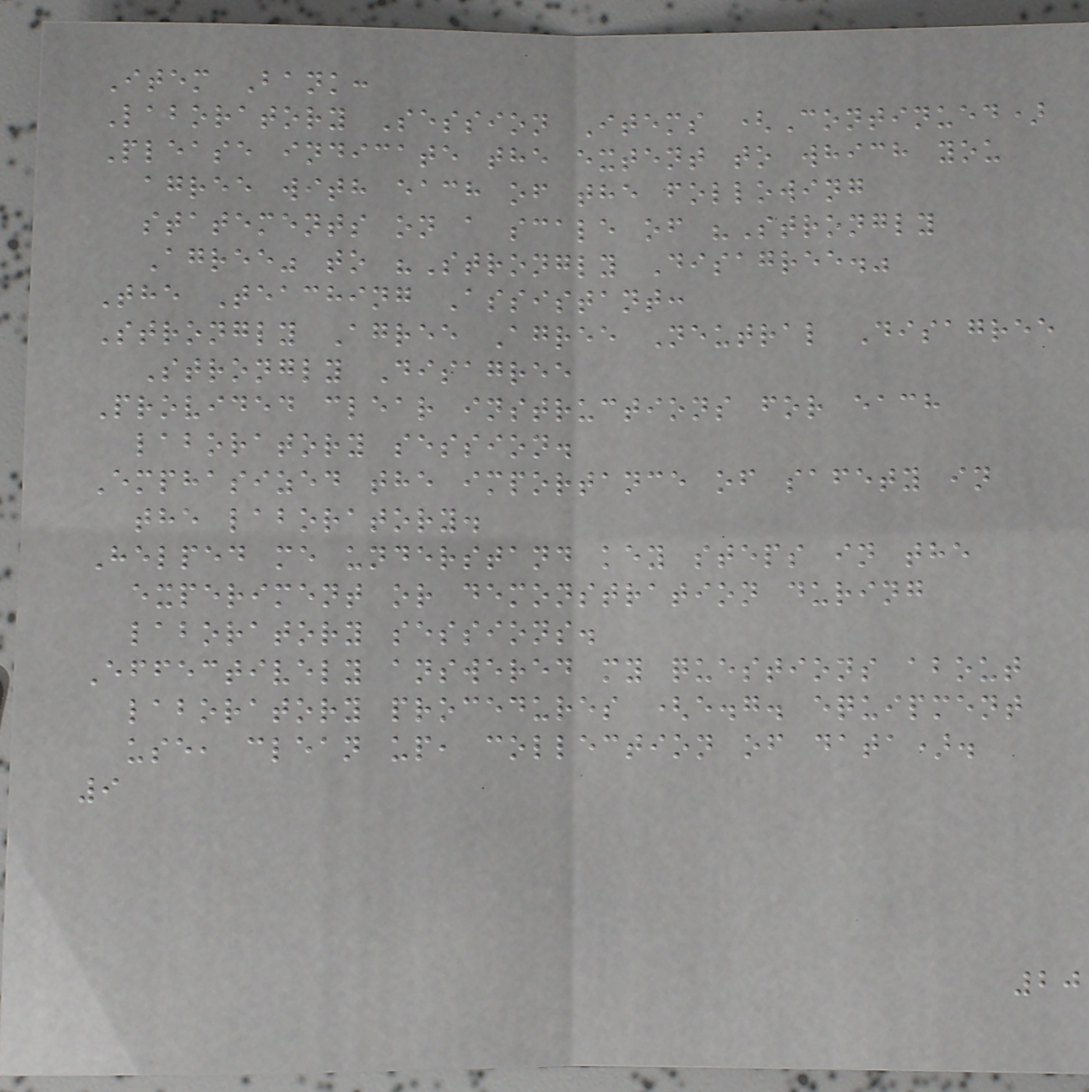Item Bank:
Laboratory Session Items (Continued)
Please indicate the extent to which you
agree with each of the following
statements on a scale of "Strongly
Agree" to "Strongly Disagree."
The Teaching Assistant:
Strongly Agree Agree Neutral Disagree
Strongly Disagree
Provided clear instructions for each
laboratory session.
Emphasized the importance of safety in
the laboratory.
Helped me understand key steps in the
experiment or demonstration during
laboratory sessions.
Effectively answered my questions about
laboratory procedures (e.g. equipment
use, clean up, collection of data).
9
20
